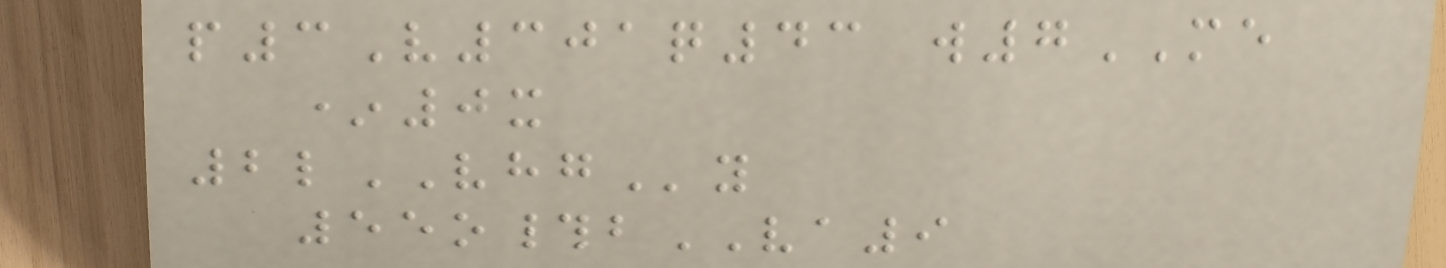p3V301q43 w7ME
*0x
2lVHGy
55o#bVA9
